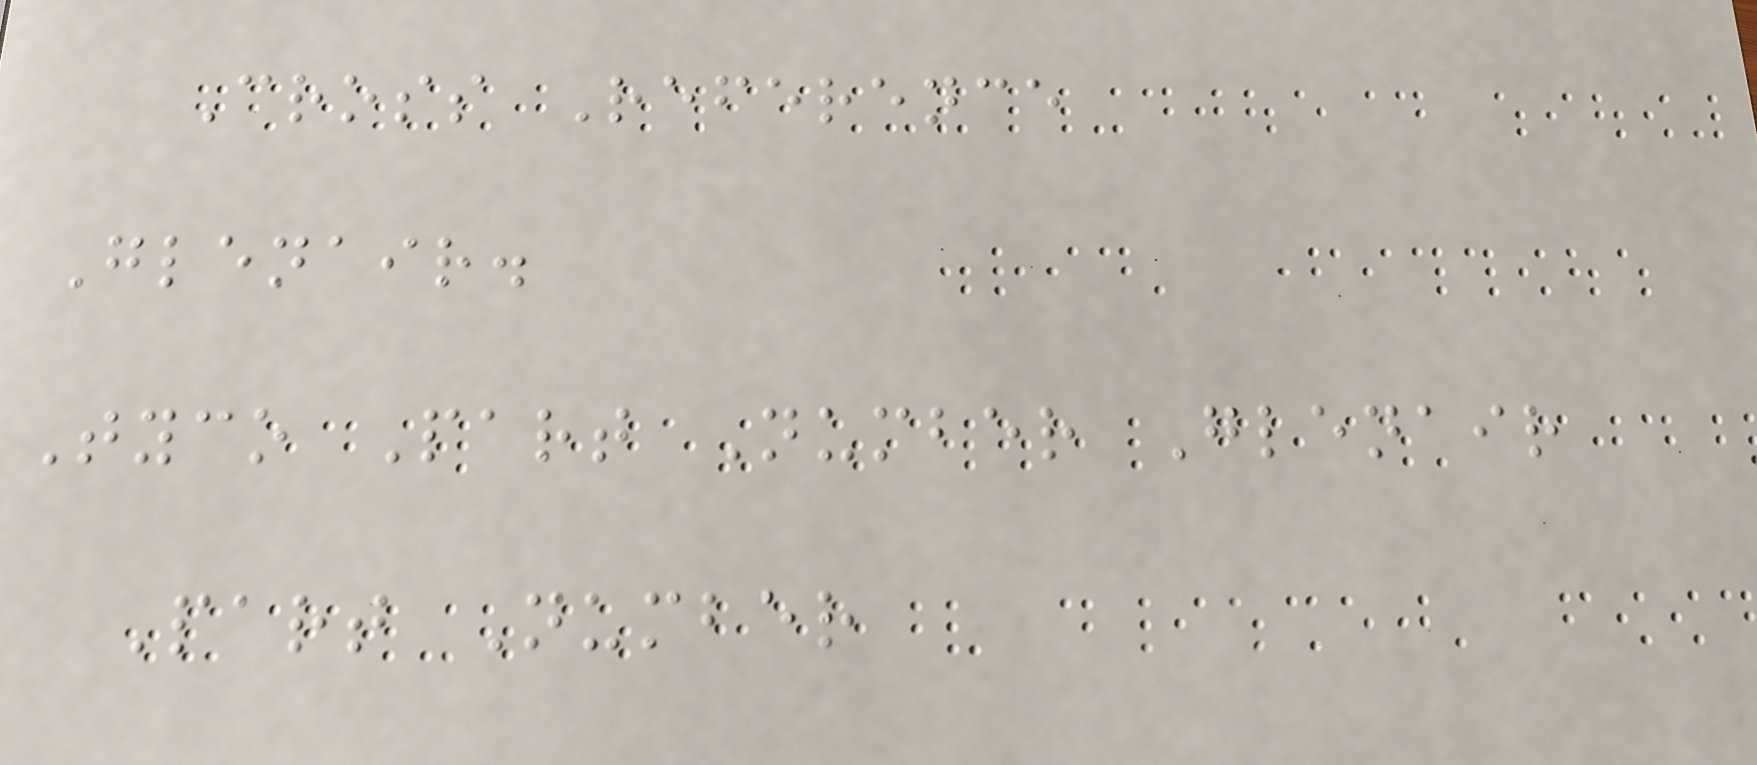Cross Reference
Glenair.
Tyco Part Number Glenair
Part Number
